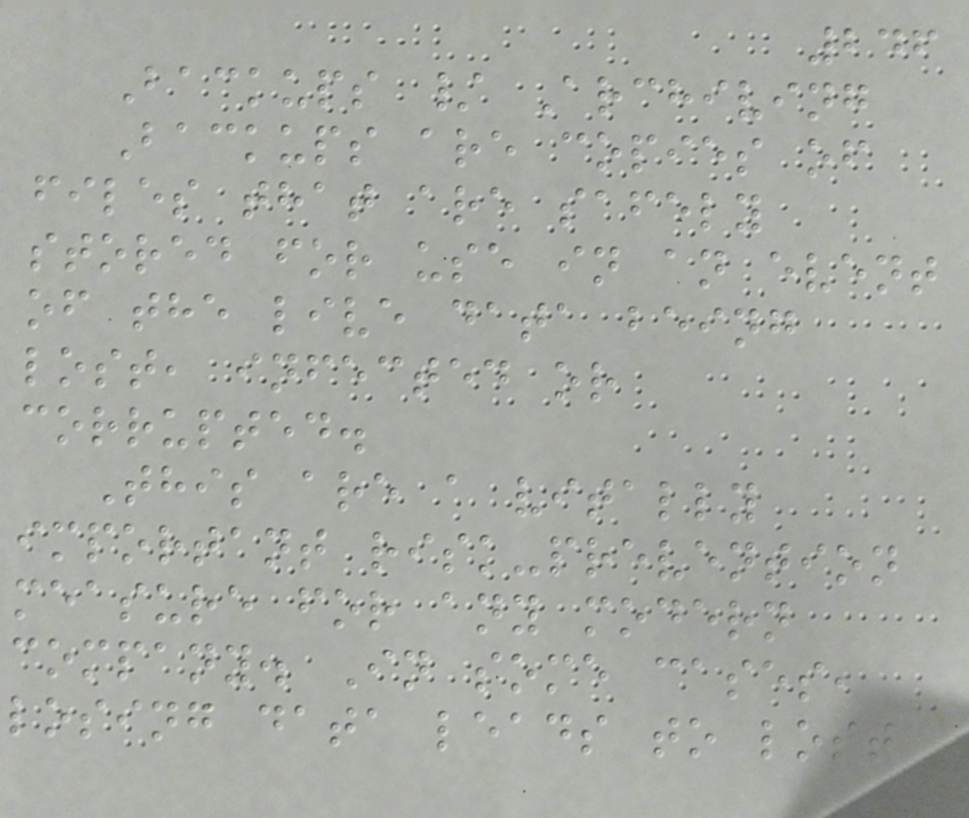246
Backups / Archiving
Backups are copies of
files that are safely
stored for use in an event
of the live data being
lost, infected or
corrupted.
This are a vitally
important risk-prevention
measure for any modern
company. In some cases,
losing data leads to lost
